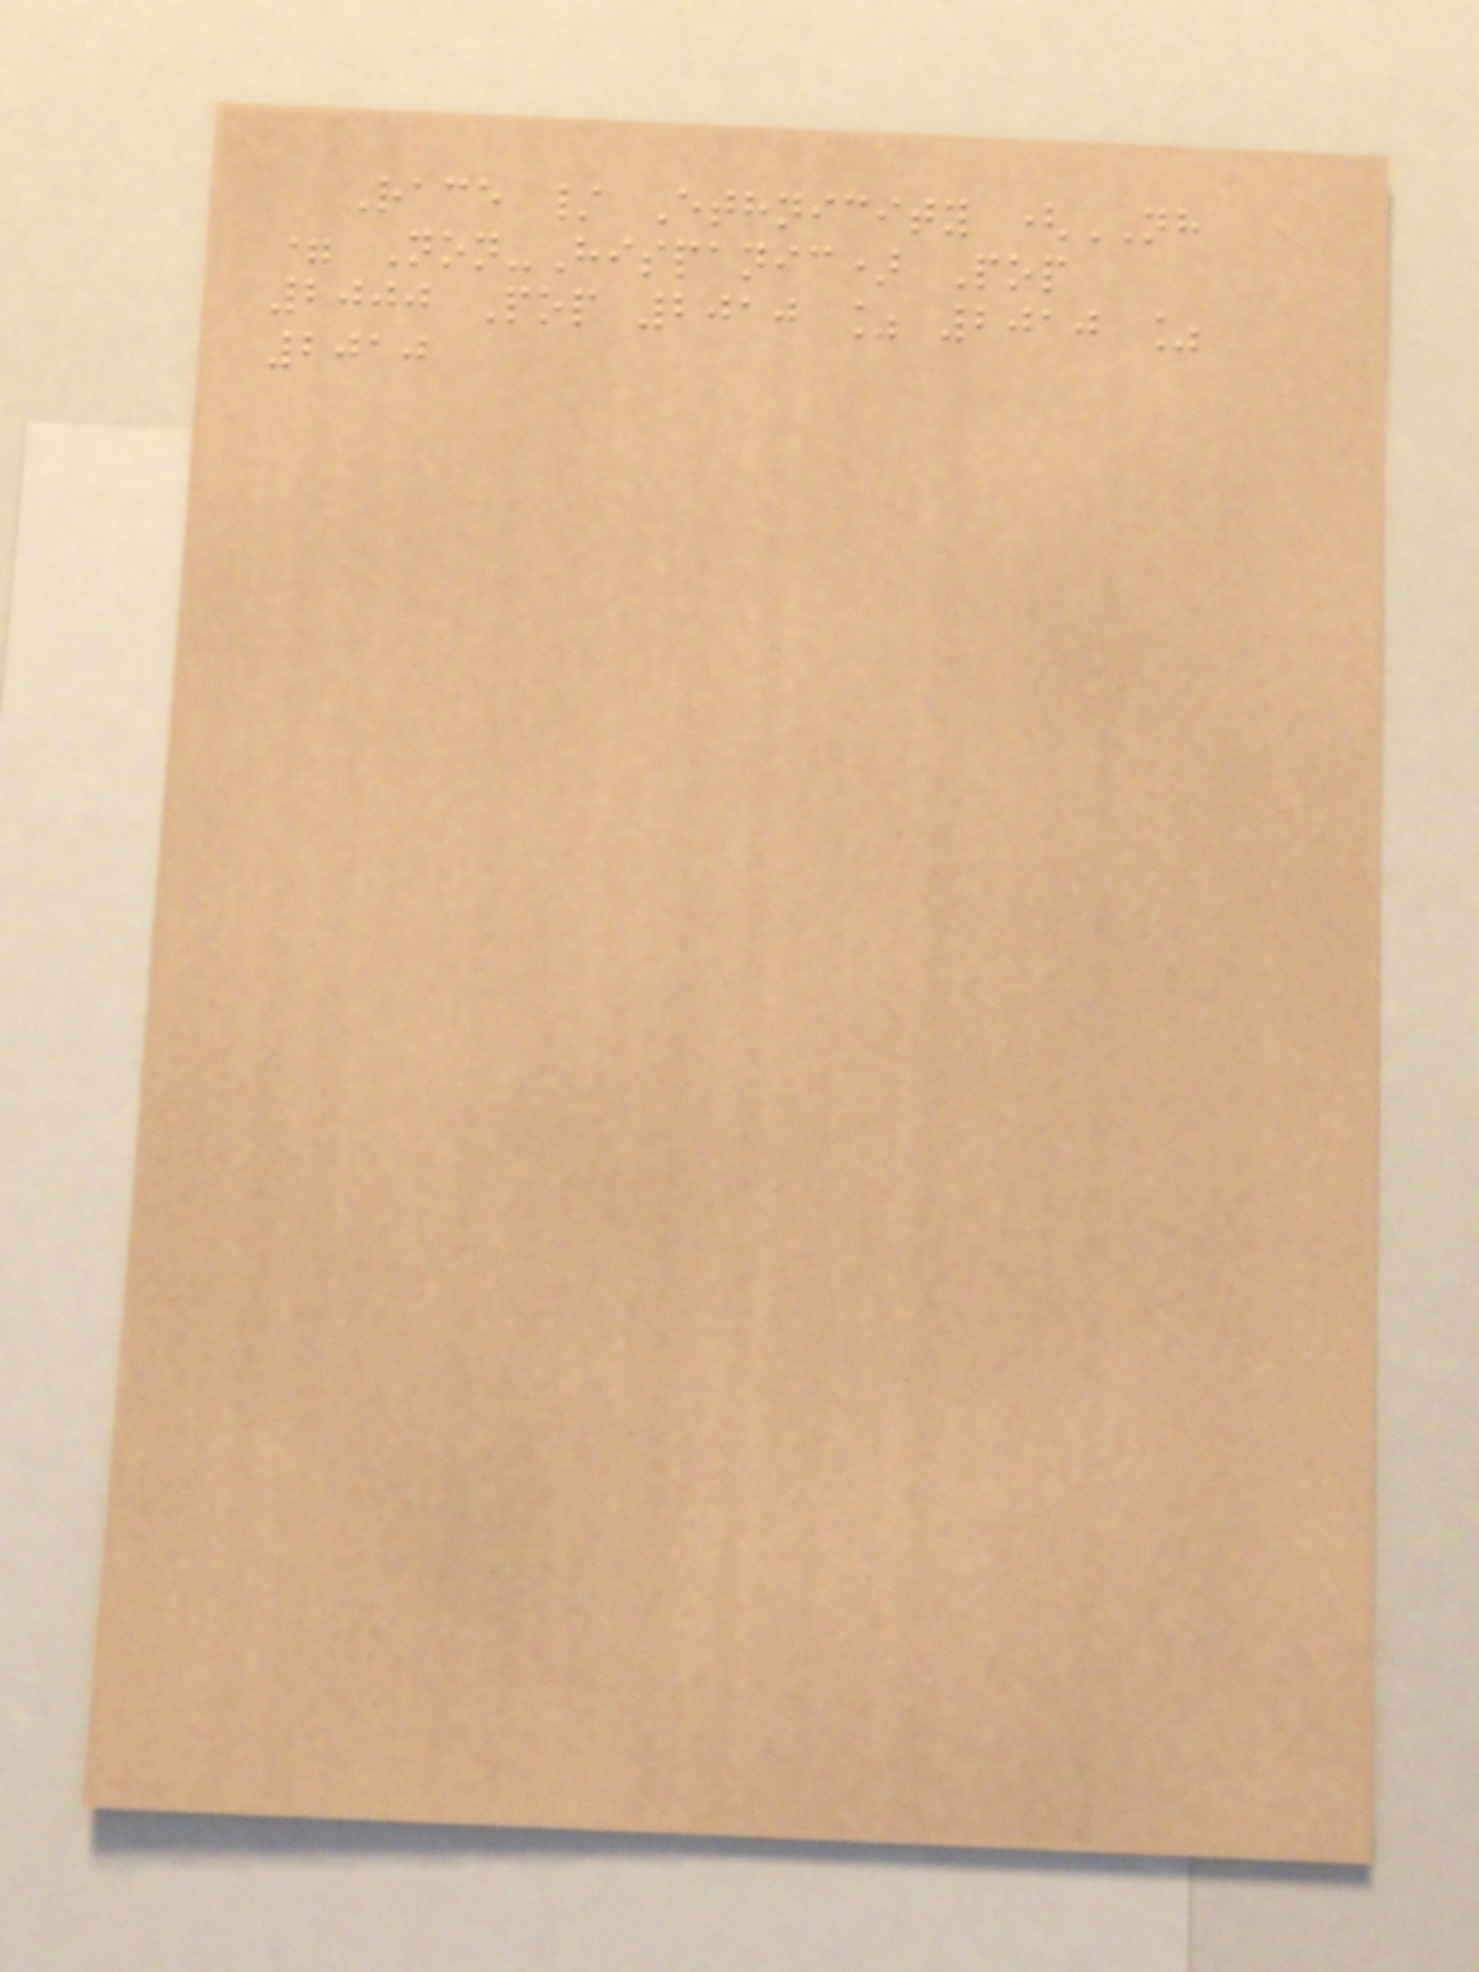Race / Ethnicity (NH
= Non-Hispanic) Pop
2000 Pop 2010 % 2010 %
2010
